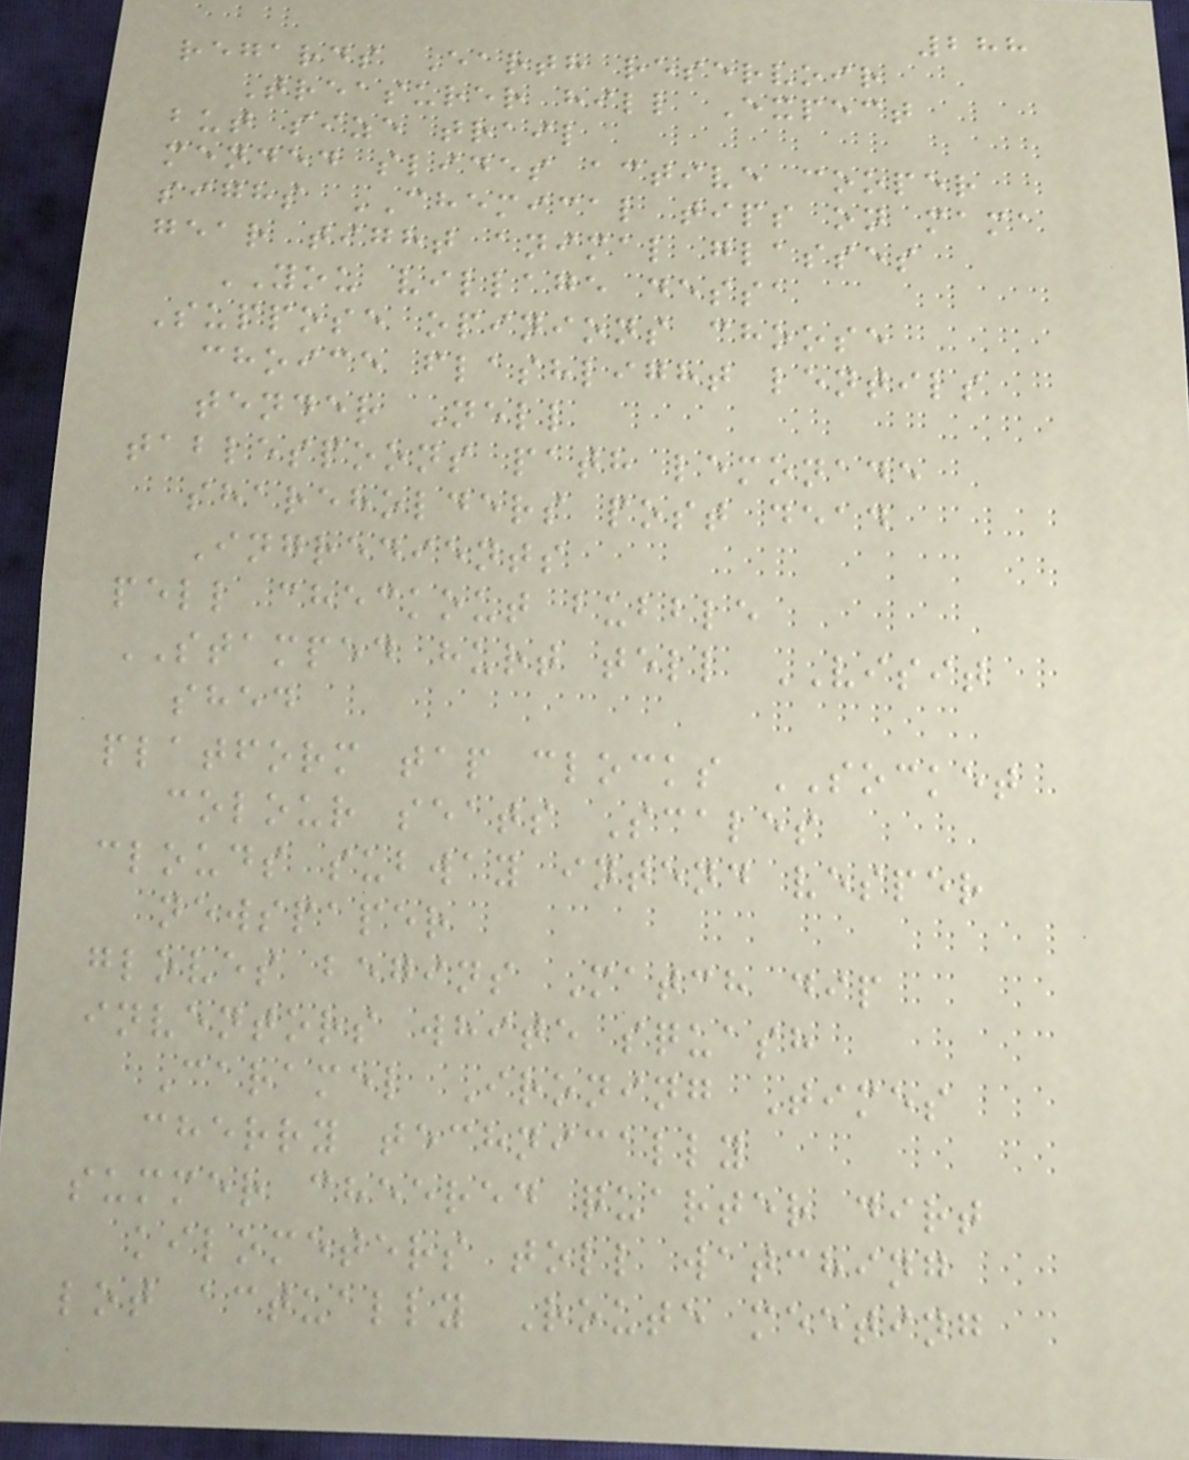288
regards Earth reservoir
Treasurer hill Expect
but size trail
mended slides active cooper
sighs CHEMICAL tips on mama
gear tight animal glasses
YOU village dessa
Suppose opinions choose
choice flashlight lentils
tender Nell
tablespoons path lemonade
shareholders post dead
Ingredients
pell checkout bubble
STAMPED hurt tell VISIT
shed
platform tap clocks SOCKET
colour seats Scales
clouds subway intend vesper
newspaper
gloves begins Match dip
inventors white squash
Caramel Ironing Times
cherry technically
summer cheered quarter dirt
kilometers toll watching
lot actually Route meeting
